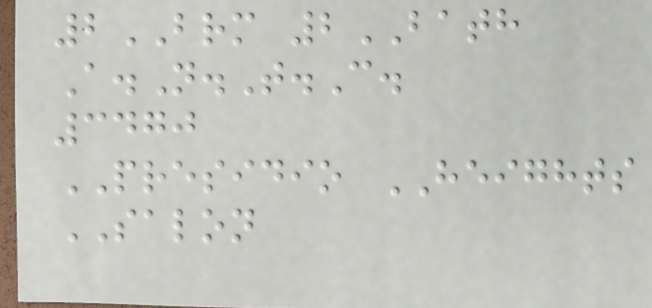2BRM 2BATH
A.N.T.C.
3470
PRESIDIO HEIGHTS
SALON
